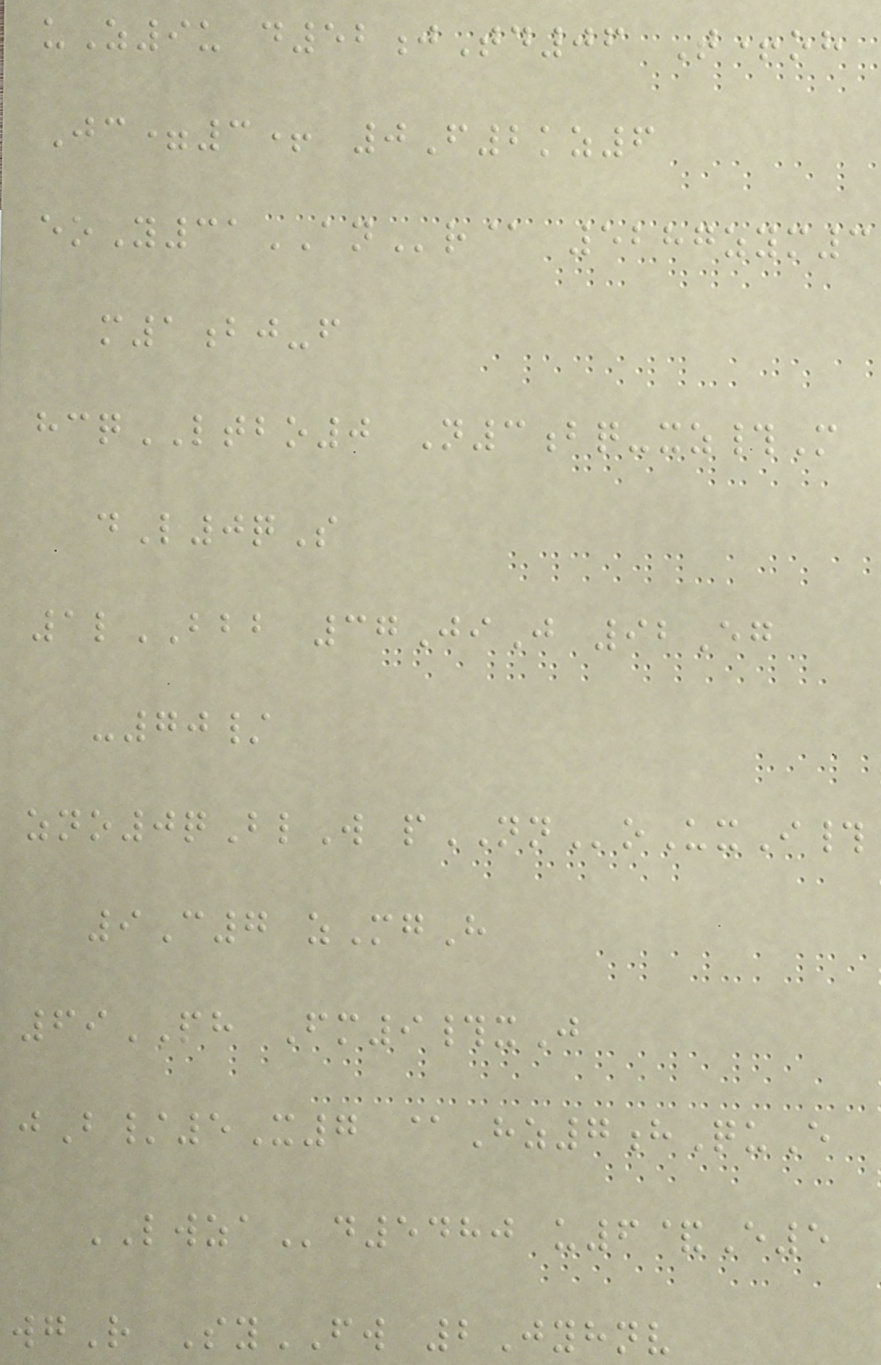uZ9u d52jTd06 T+oh
Jc=3+ 0F2kz6
eoY31ANr@ 5287zym3
m1bj-f
hcqLTBO0 N3bq-xz#M
dL0qS
1lBBB 37JiJ 92Eg
-70/
zno0qBlW pNNoUxI#
9C7 zMgH
69PH Fm9#xJ
jB/5X7 @Hz7hQuE
LWZAd5480 u6&E5
wgR SyFW 2Jyhnv
